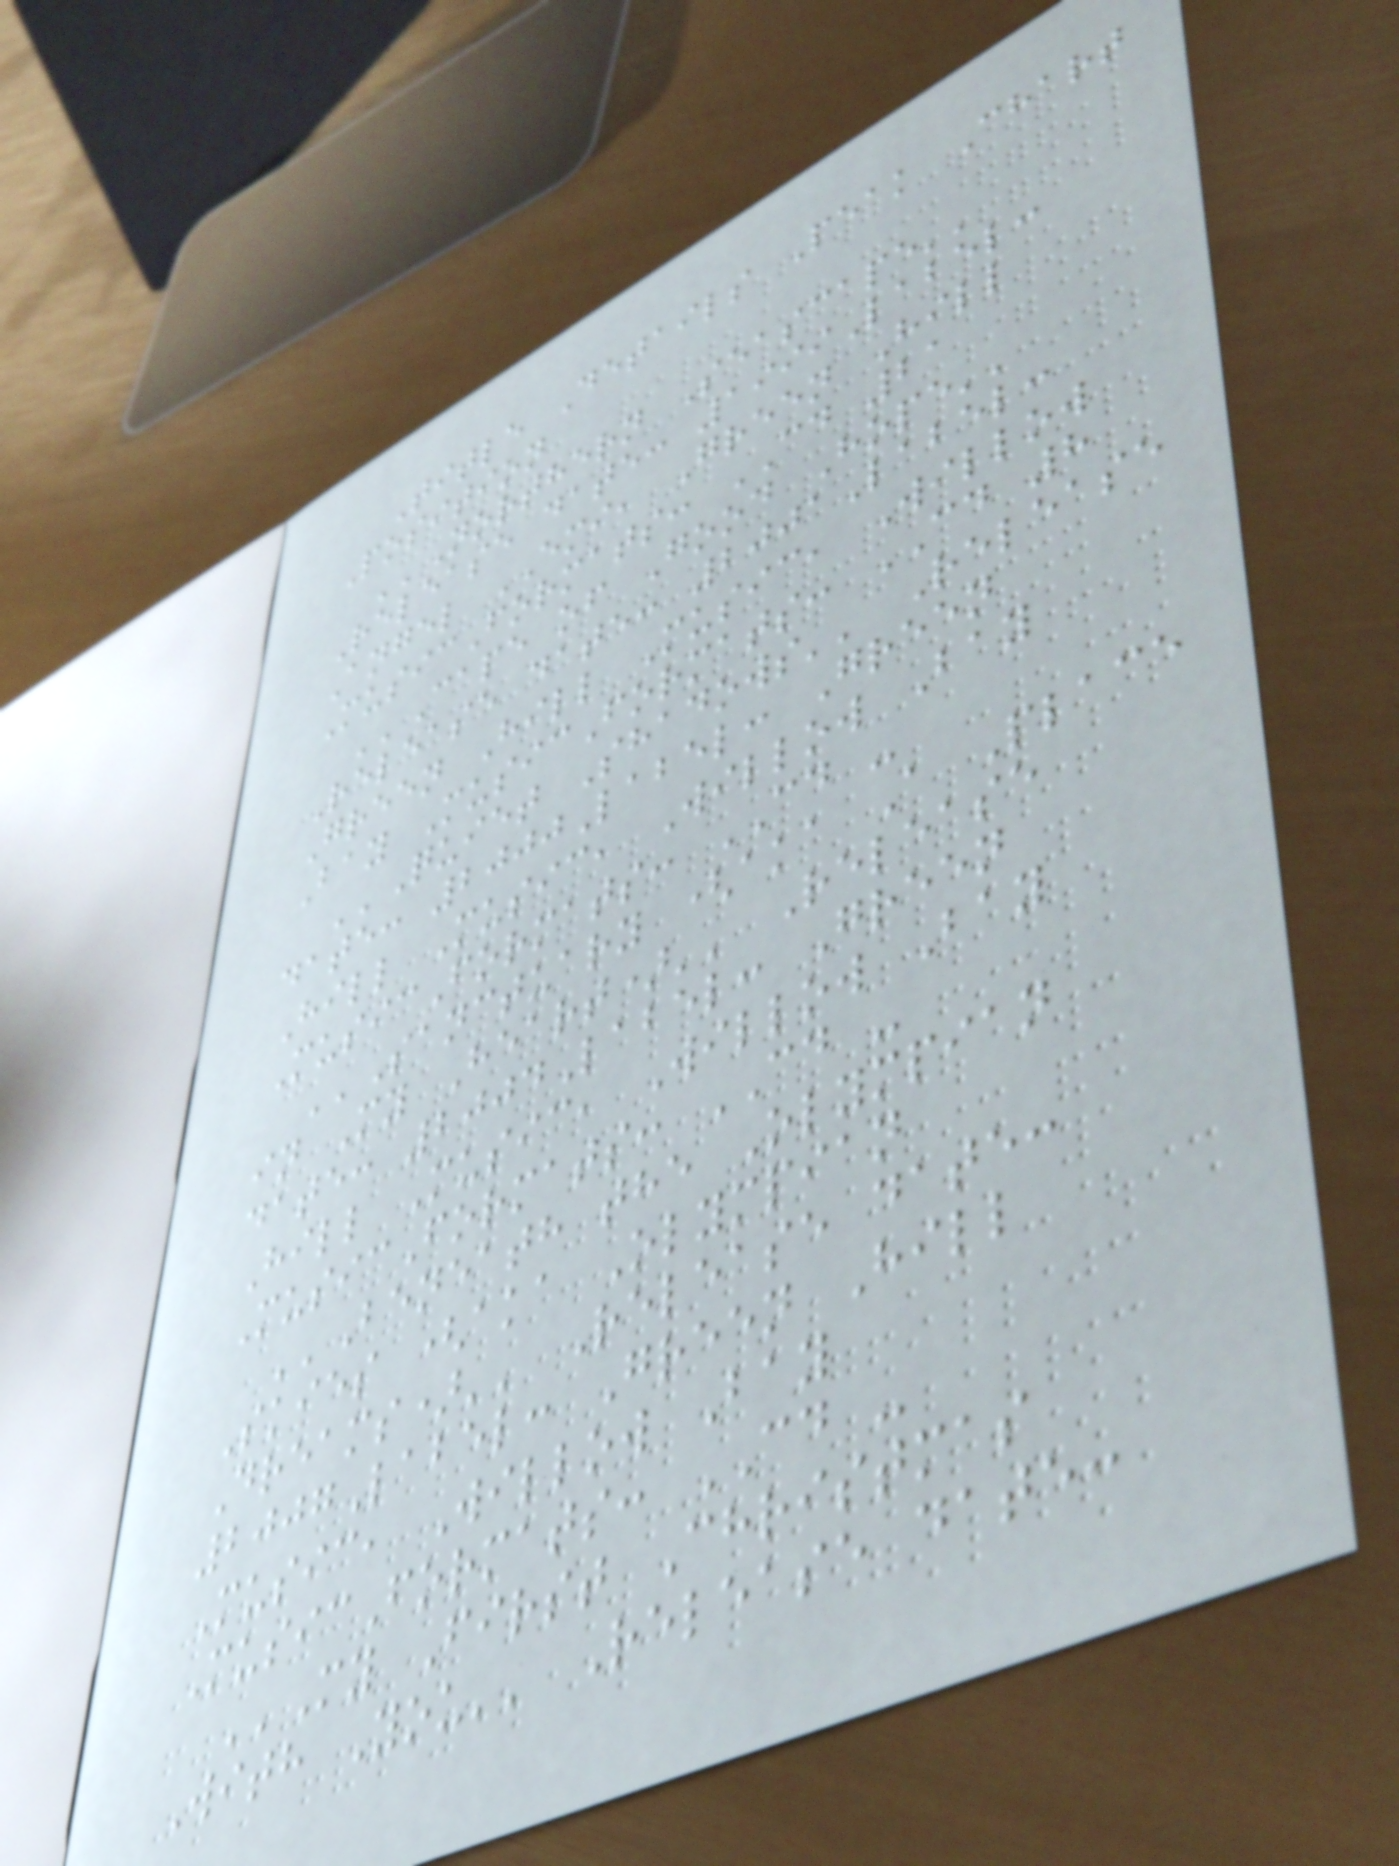Title Details Peak Chart
Position
''Northern Seascape''
Release date: 1999Label:
Angel EMI, Green Hill
MusicFormats: CD 21
''Cape of Good Hope''
Release date: 2001Label:
Green Hill Music, Willow
Bay MusicFormats: CD 8
''Quiet Shadows'' Release
date: 2000Label: Green
Hill Music, Willow Bay
MusicFormats: CD -
''Sanctuary (aka A Place
in My Heart)'' Release
date: 2004Label: Green
Hill Music, Willow Bay
MusicFormats: CD -
''Beneath the Olympian
Skies (aka Olympian
Dreams)'' Release date:
2007Label: Green Hill
Music, Willow Bay
MusicFormats: CD -
''My First Christmas
With You'' Release date:
